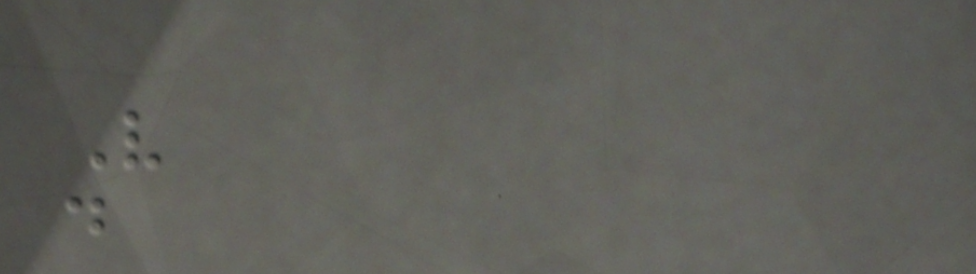V
d
